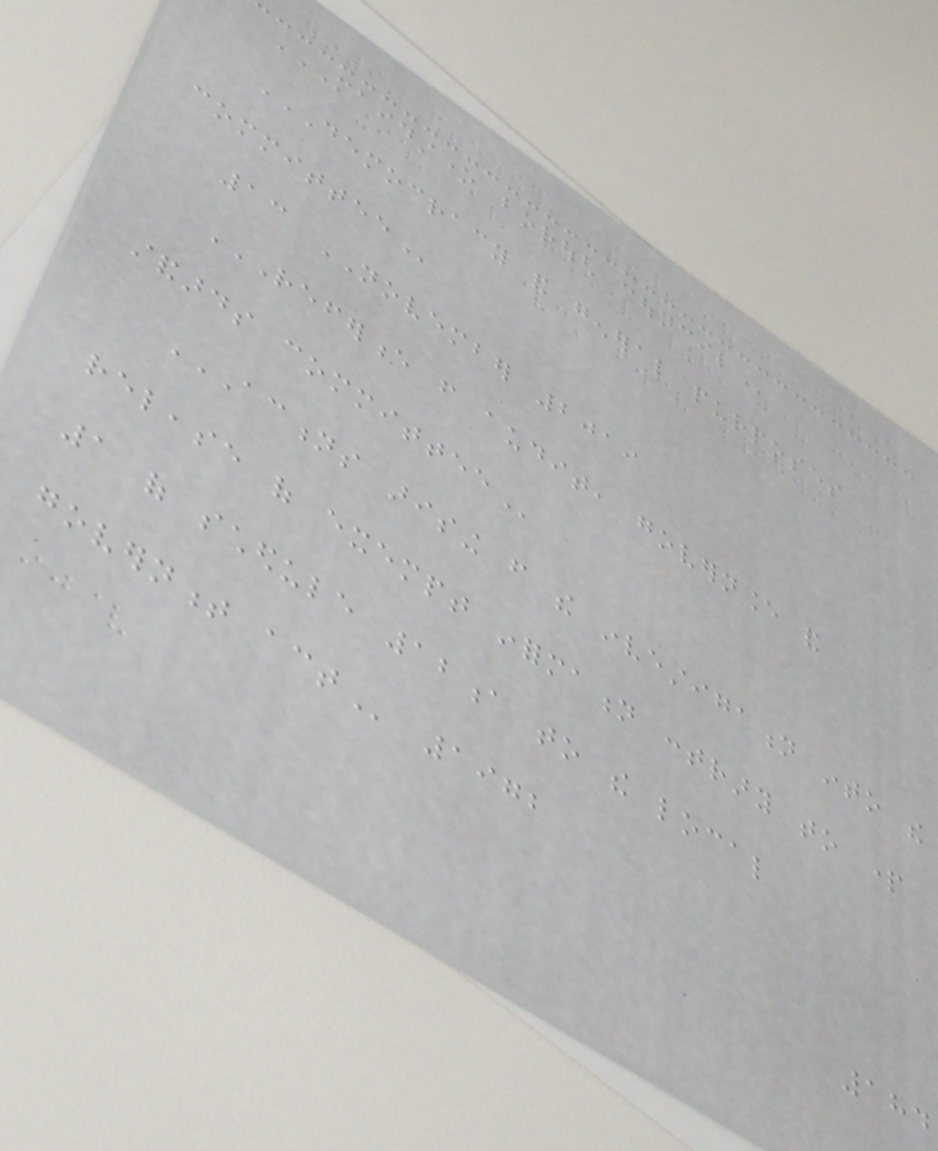MAIDSTONE BOROUGH COUNCIL
DEMOCRACY AND GENERAL PURPOSES
COMMITTEE
13 NOVEMBER 2019
REFERENCE FROM AUDIT, GOVERNANCE AND
STANDARDS COMMITTEE
ACTIONS ARISING FROM THE INVESTIGATION INTO THE
RELEASE OF EXEMPT INFORMATION CONTRARY TO PART
1 OF SCHEDULE 12A TO THE LOCAL
GOVERNMENT ACT 1972
184
